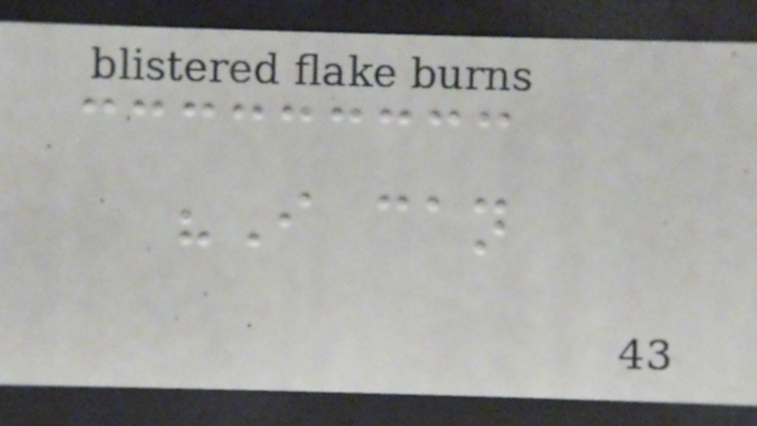"I can
